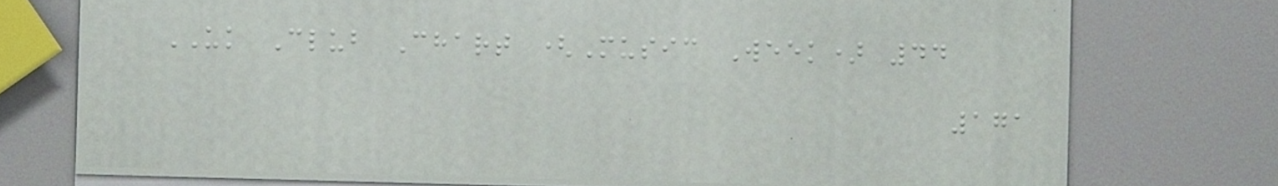UK Club Chart (Music Week) 44
171
